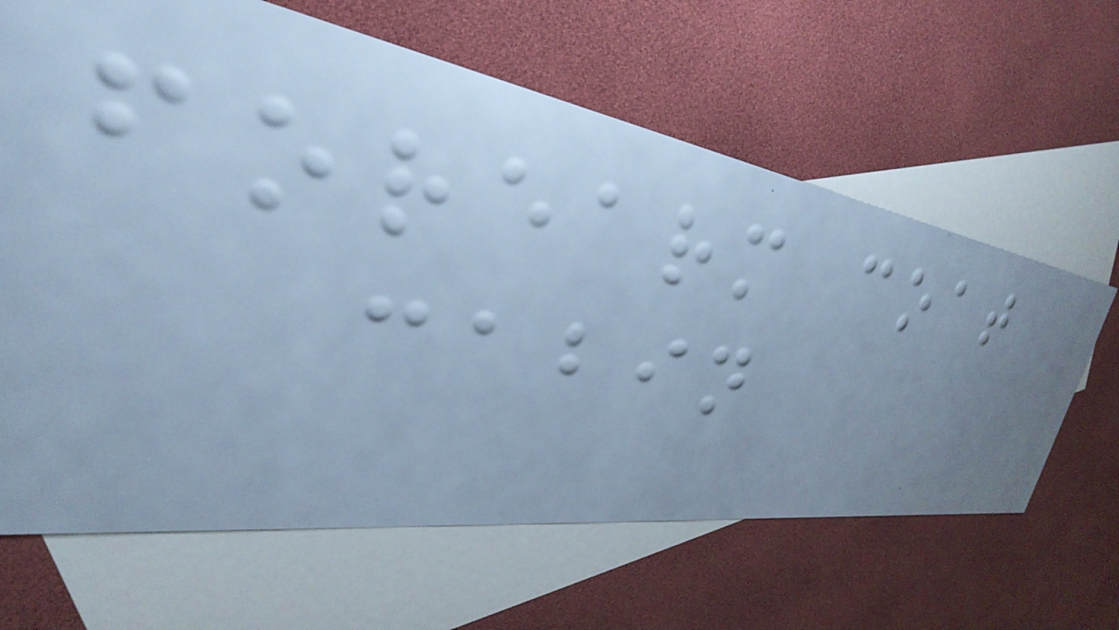forearm coat
cabin
